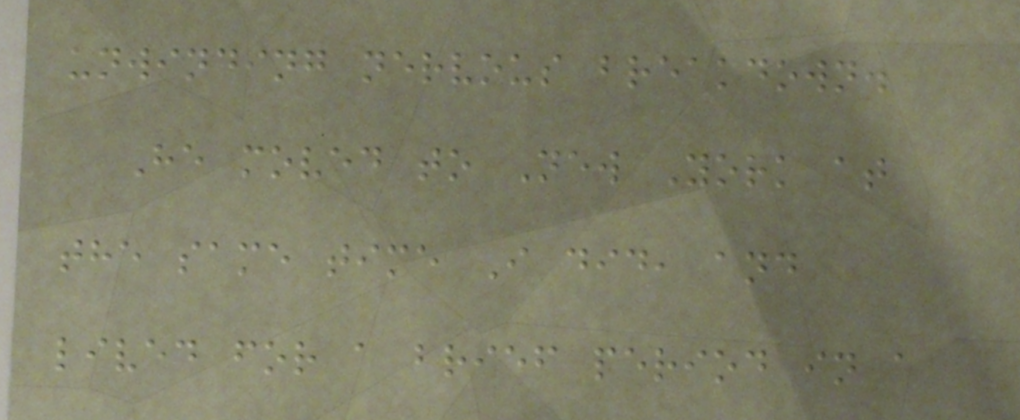unwinding nervous breakdown.
He moved to New York at
the same time I did, and
lived for a brief period in a
